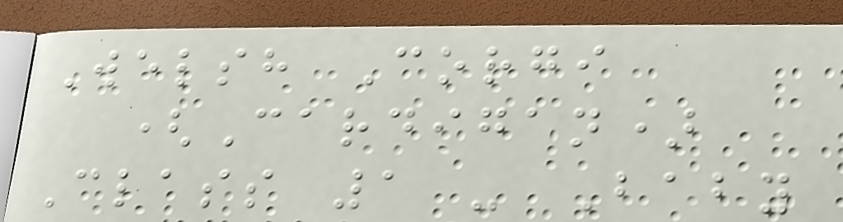Welsh Corgi
(Cardigan)
Class 1 - Baby
